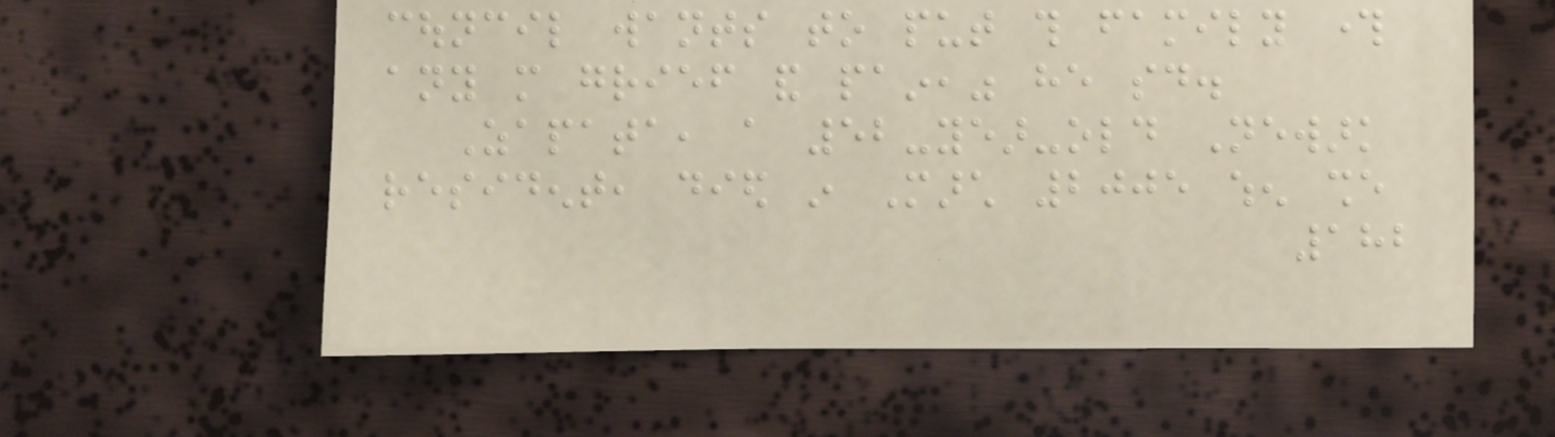council wants to put this family through
any more grief and pain," he said.
Zapata, a 52-year-old Newark
resident, died in March 2005 when she
182
